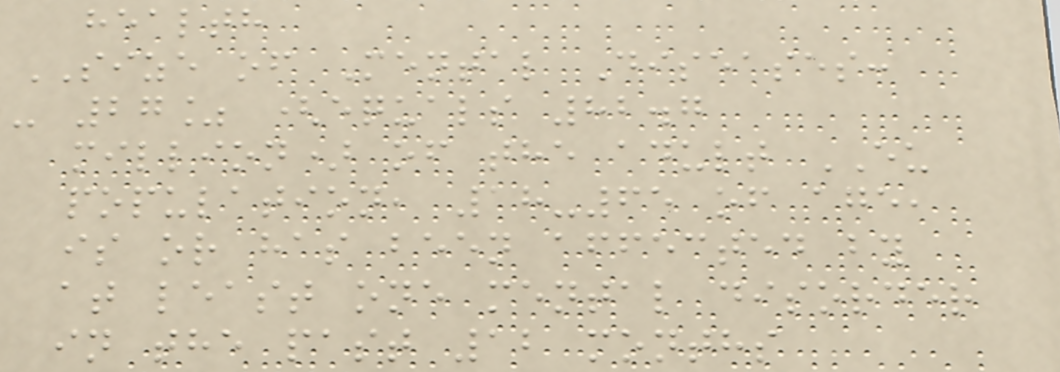health
SIZE of Mental Diseases:
- 27% (equals 82.7
million) of the adult EU
population, 18-65 of age,
is or has been affected by
at least one mental disorder
in the past 12 months
